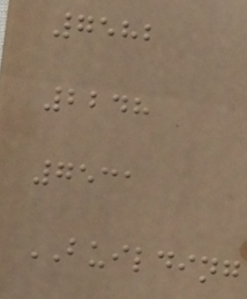7582
2248
7531
BUILDING
